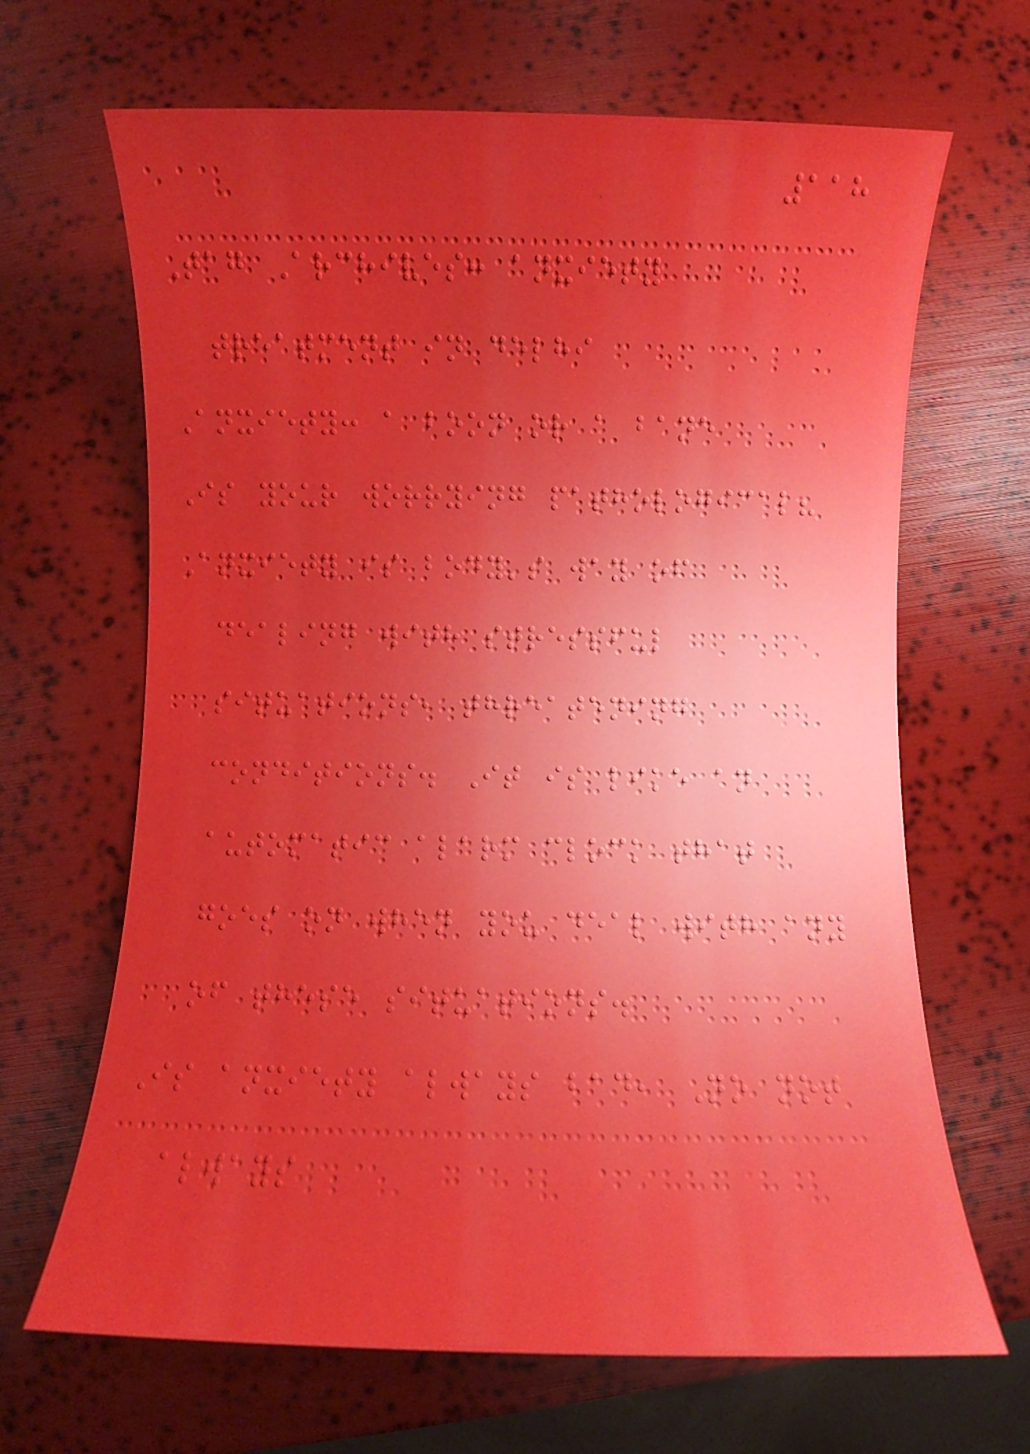118
Tag Archives: anxiety
treatment in delhi
Anxiety: a boon or a bane
Is your worrying pathological?
Anxiety is body's way of
dealing with stressful
situations, threatening
conditions. It is like an
automatic alarm clock that
goes on when you deal with any
of these situations.
Is anxiety always bad, No not
always
